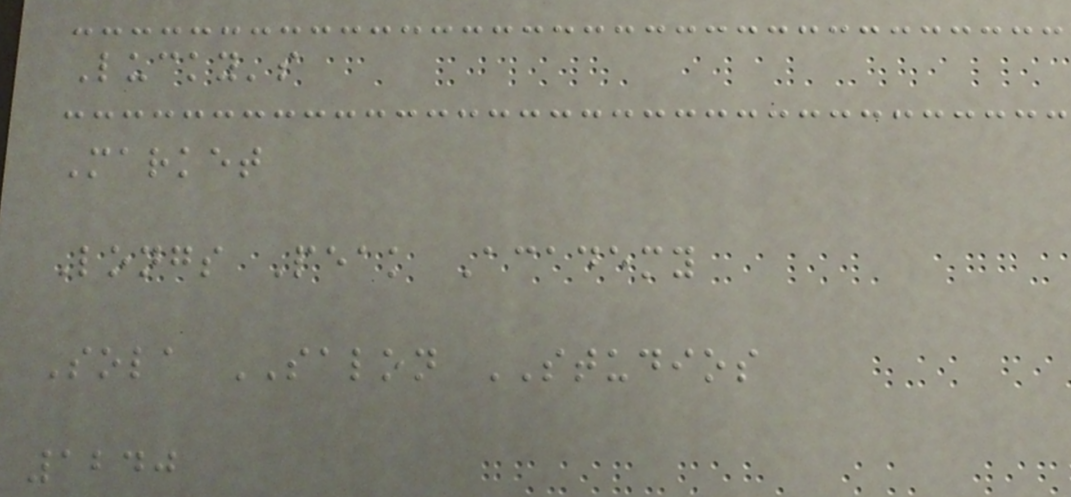Lucky's
Market
Longs Peak Academy
Sola SALON STUDIOS
1240
